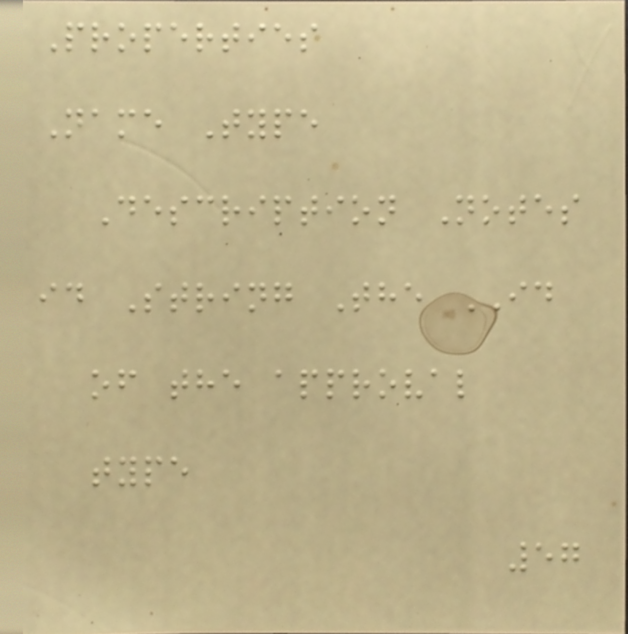Properties
Name Type
Description Notes
id String The ID
of the approval
type
57
